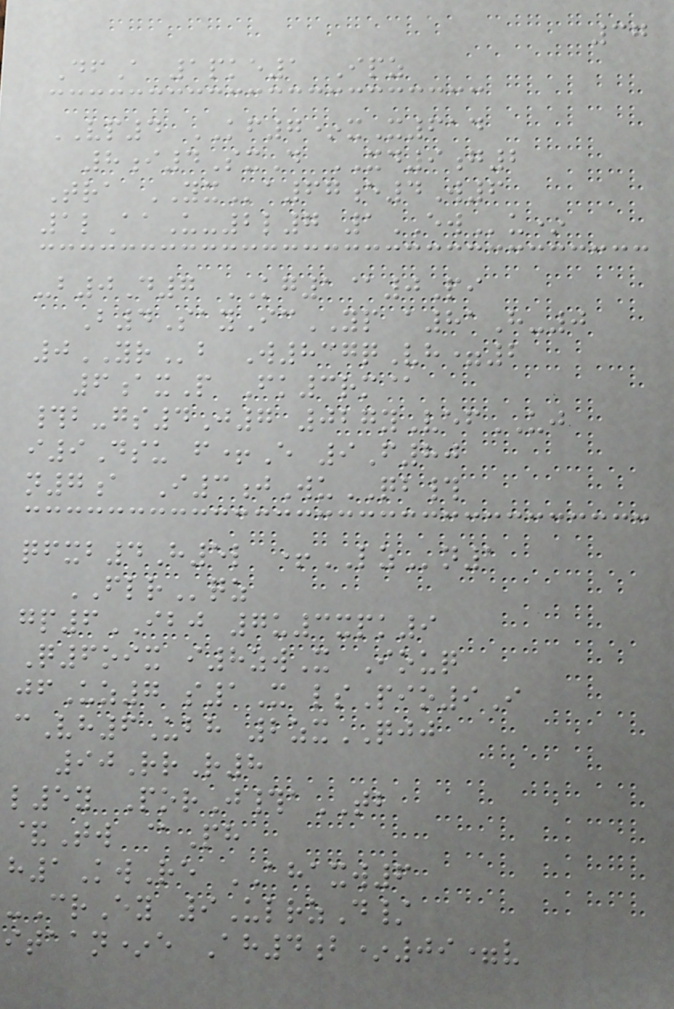37
DfA 1pke1 Ipz
VP4 KF7*xX614
8i4SxD XD9g2
Tra YXa67e4W6
1lAaU-2l7 1EWu*
-b0D7 KG1@0Pi
B4SayIcYP a81H-0
0YRb W837qVh=2
6axP Fk3rm@
#b-gs4J7 027yVefUJ
i9Dsu f+E 9F80
n7a I3jWuQB#
qfxb4H5l +LZn1
FLRqz
gp6IBJ 7u3xpk9
Q6oix i8zwX Iouq
jfUz7 s1X lsPio9I
cVh6Ubh 2zxQJJ
90RrR8
l5y PorJ#aTB
&Tw @Ph
h1KwRe AHAXW6
-CrEy 9UlrzD/
itaan*e Ah4b*09=v
